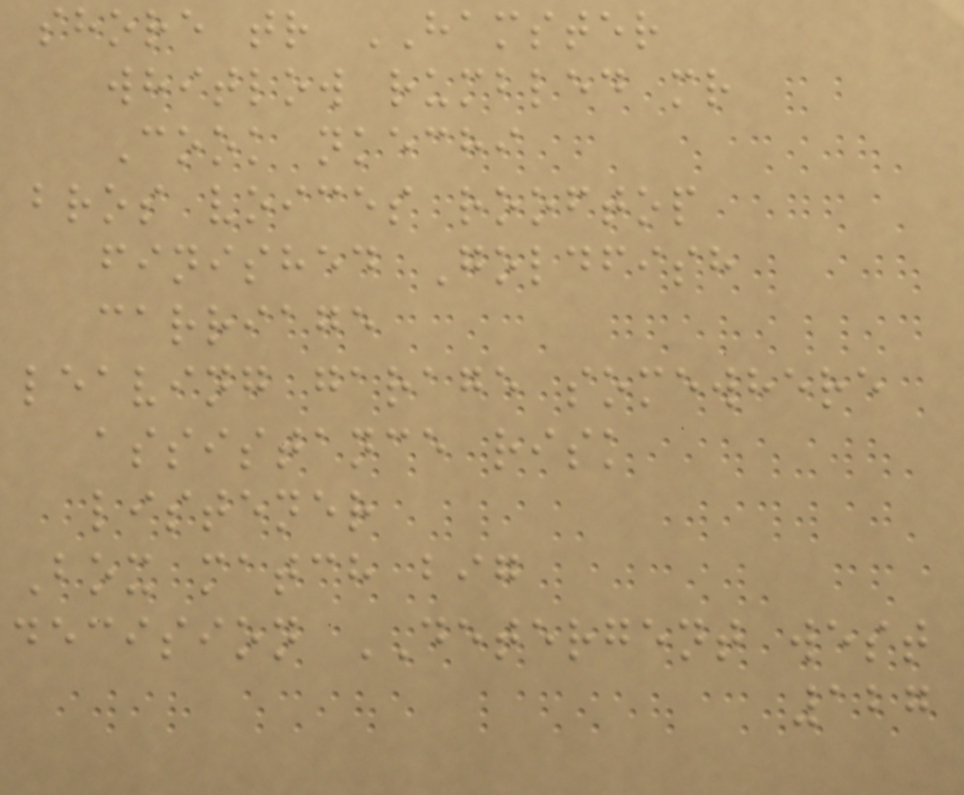shore tr HAMSTER
whitlow rumbled mr
Cook nkechi
bros voices rooftop
finished Goldfish
carriage
leaving garage somewhere
assistance risk
listener
Box match big
decision DETERGENT west
127
